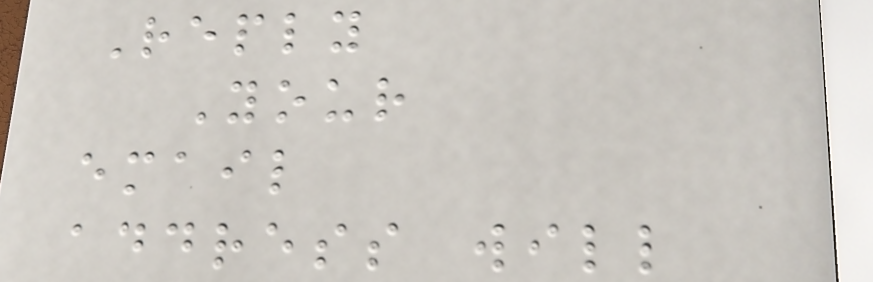Reply
Your
email
address will
